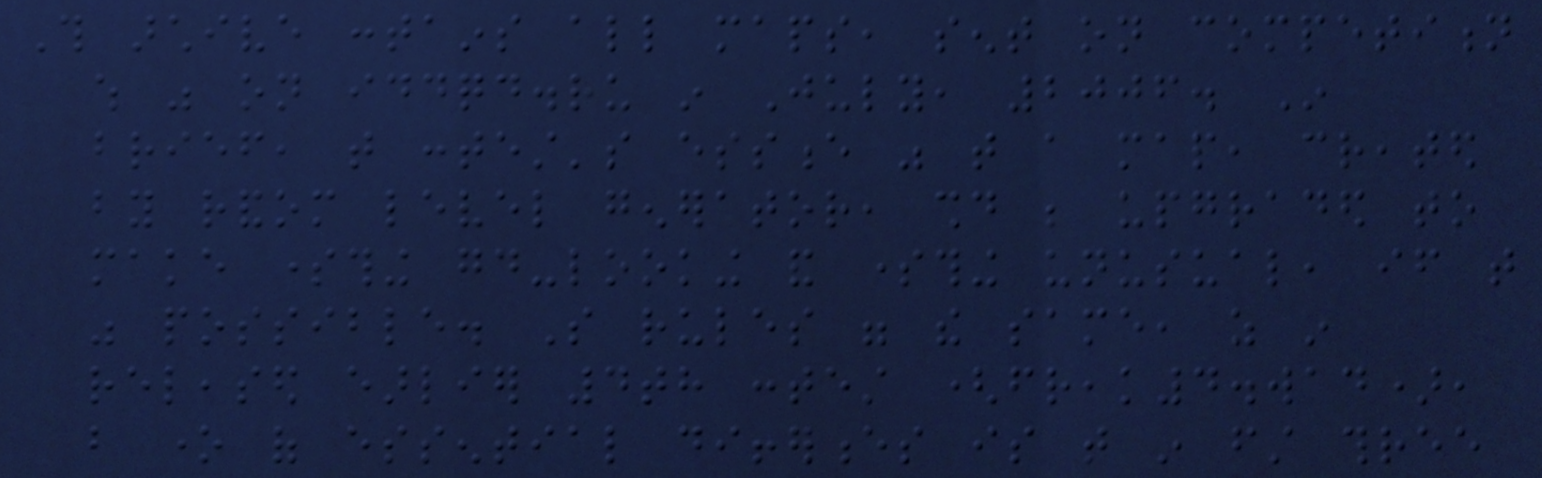This archive contains all maps, sent on competition
which was on iddqd.ru in July, 2006. In
brief, that contest's essence was that a map, created
by random level generator, should be upgraded to
make something good-looking and something unusual, if that
was possible. So rules were the same, as in
released earlier 4th contest (freak4.wad),
but one of essential differences is that in first three
